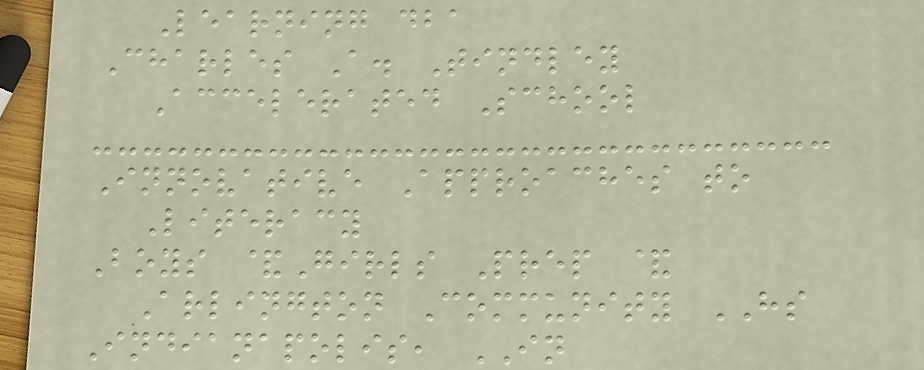Learning dba
Charles A. Tindley
Accelerated School
Innovative Approaches to
Literacy
Boys &Girls Prep &
Arlington Community HS
Indianapolis, IN
